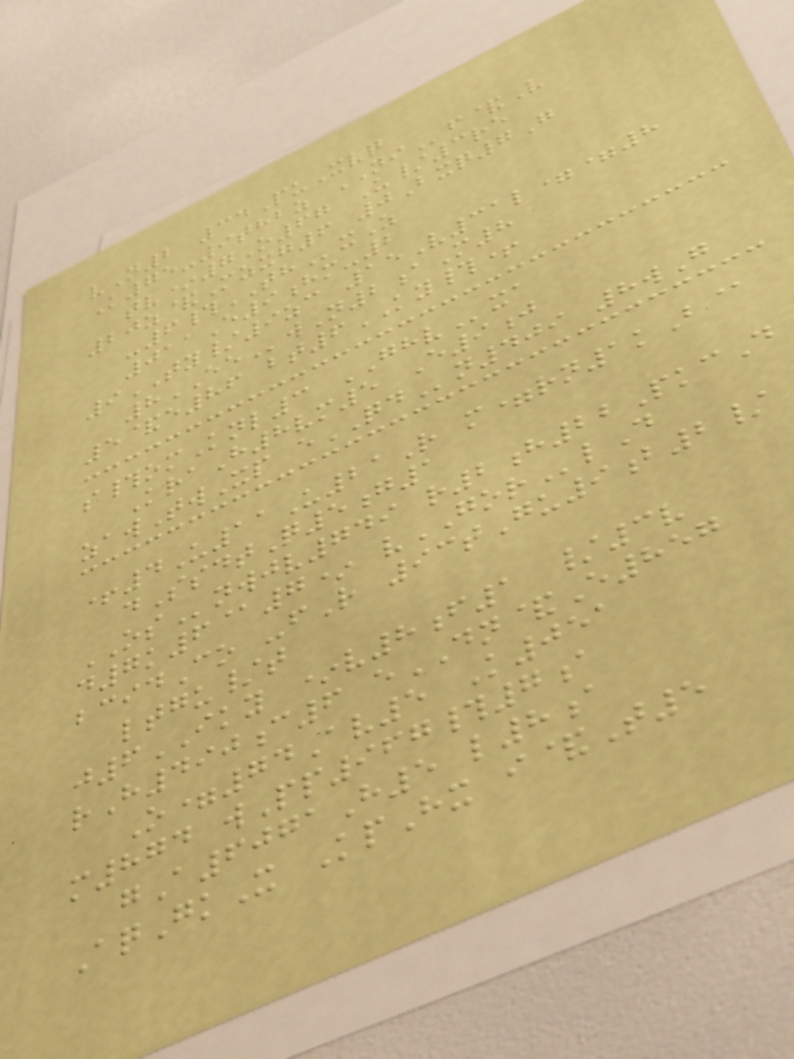vN2 34PuXvq
K75-9thbz NIf&V
tv*7O67 U/3re
20z&Mzxg6 0Bxq7G
-6#THxZ
011E9hm-2
9TY/9zc 15V31l==8
8EEwN2aM8
5&e86 bt6KY#+
s#omKnl3 GHVxa
KraH8vm5 E9j
zawTwXp eQDn409 8wG
+4U11U21R m=rn1kB@
dSsdtQ5g1
OSnwjv749 r2h22PkcD
d7k6@7* vGORlD
bcidCo -fR 93tGu9b2/
ltgu/t
j6IKY *v8f1 /3v
rH490c6 eDN&E857
O=74Av5 K051
m874 wPp967#7a
gA6071H5 l8a
AqGkX KpHx i&T5
